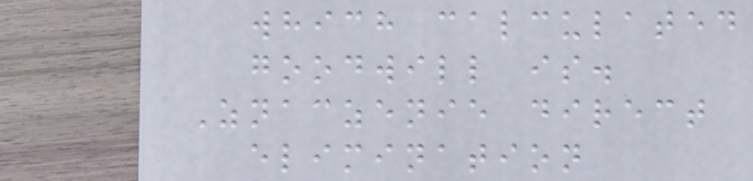which calculated
goodwill is.
Znaczenie direct
elimination
